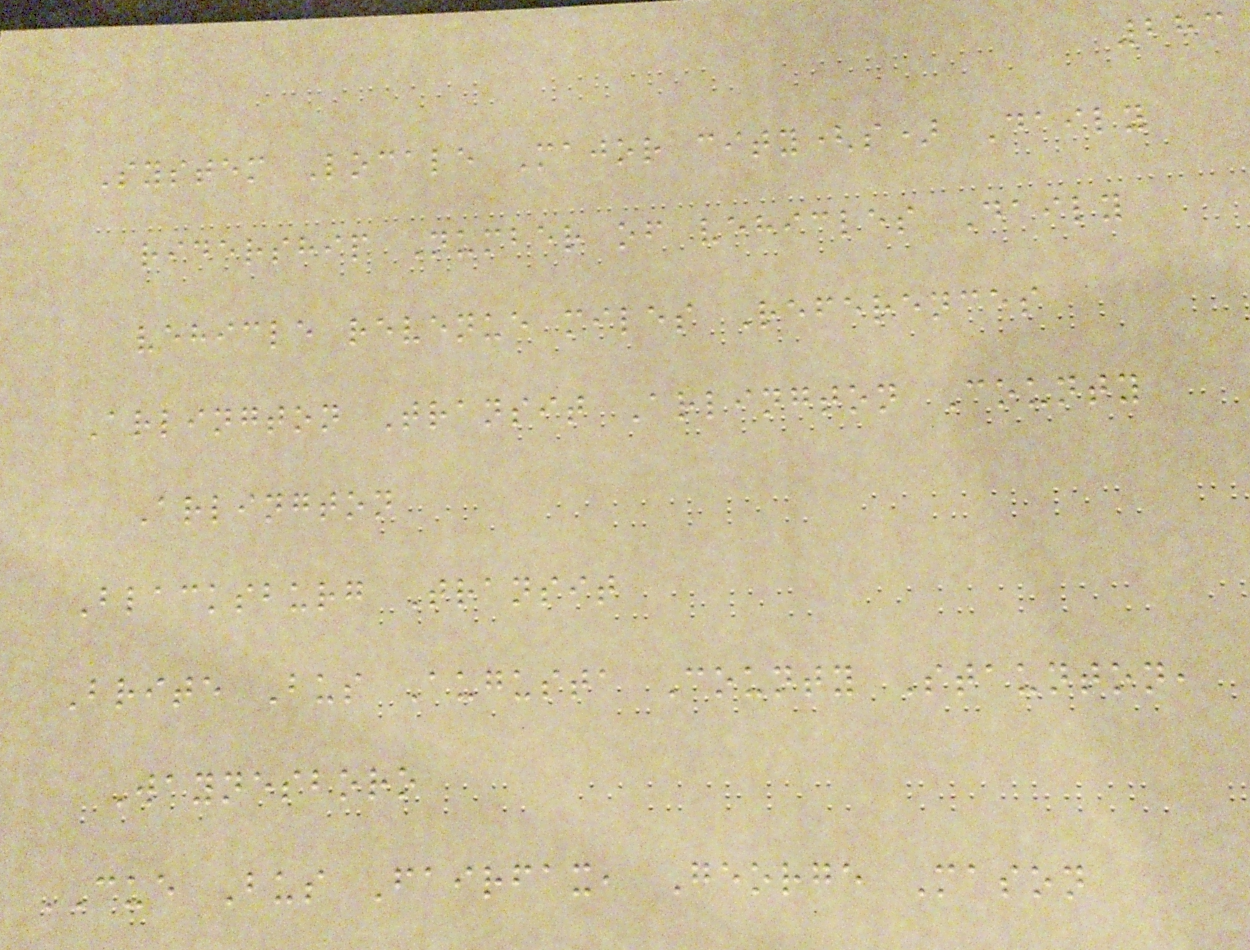283
System Locale Major city(s) Daily
ridership Number of vehicles Daily
vehicle revenue miles References
Arlington Transit Arlington County
Arlington
Blacksburg Transit
Brite Bus Augusta County Staunton,
Waynesboro
CUE Bus Fairfax, George Mason
